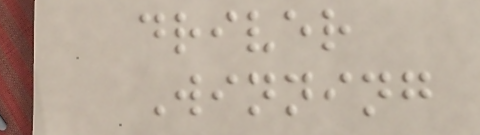driver
Winning
